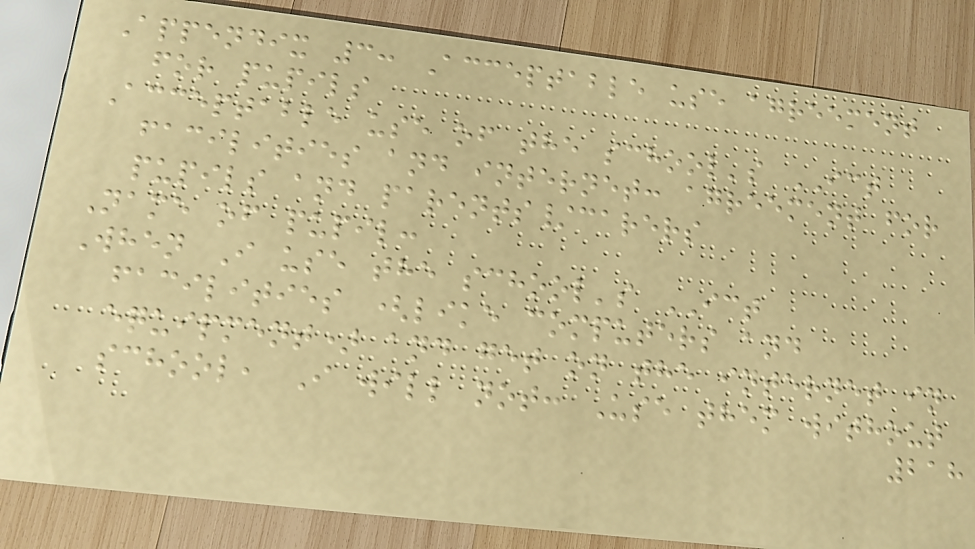Appendix 3: Acceptable use agreement
for pupils
Acceptable use of the school's ICT
facilities and internet: agreement for
pupils and parents/carers
Name of pupil:
When I use the school's ICT
facilities (like computers and
equipment) and get on the internet in
school, I will not: Use them without
218
